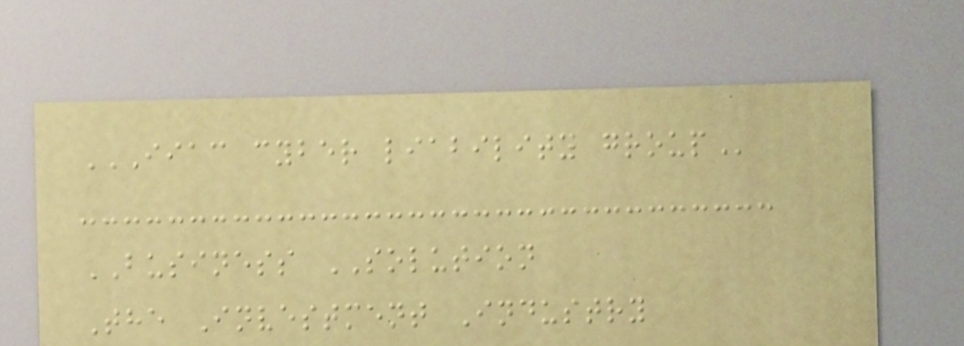IIAC CYBER LIABILITY GROUP
BUSINESS SOLUTION
The Investment Industry
